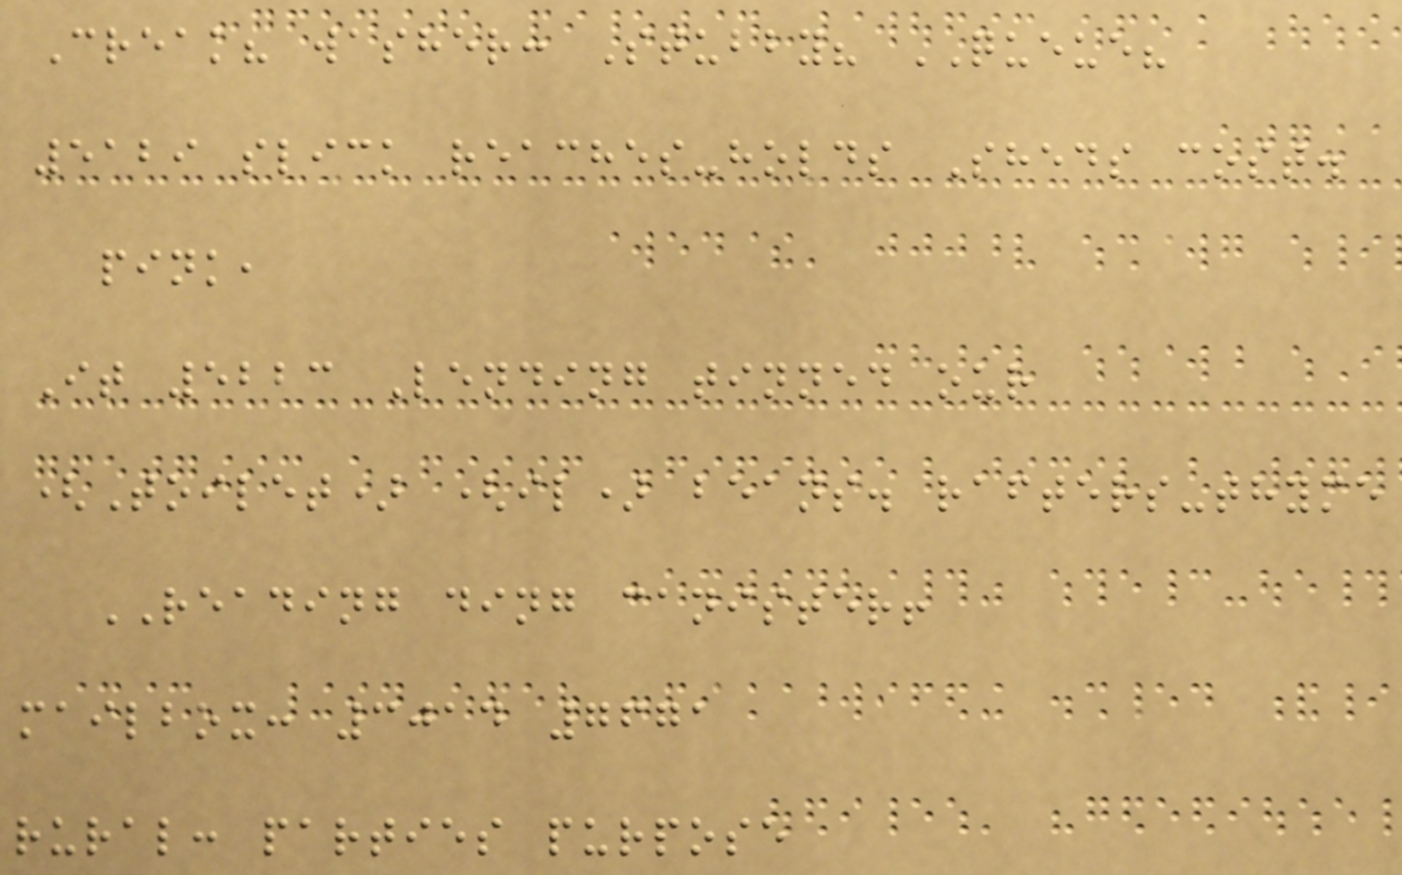Creak? washer: Stubby? QUEUE?
5129 slick reaches-holds Sheds cost.
pink,
It 5223 Lending tinned our
(Toilet) (il) beans. rafters-thyme
READING ding canister!
mailbox: 3014 7671
rural: parties purpose
